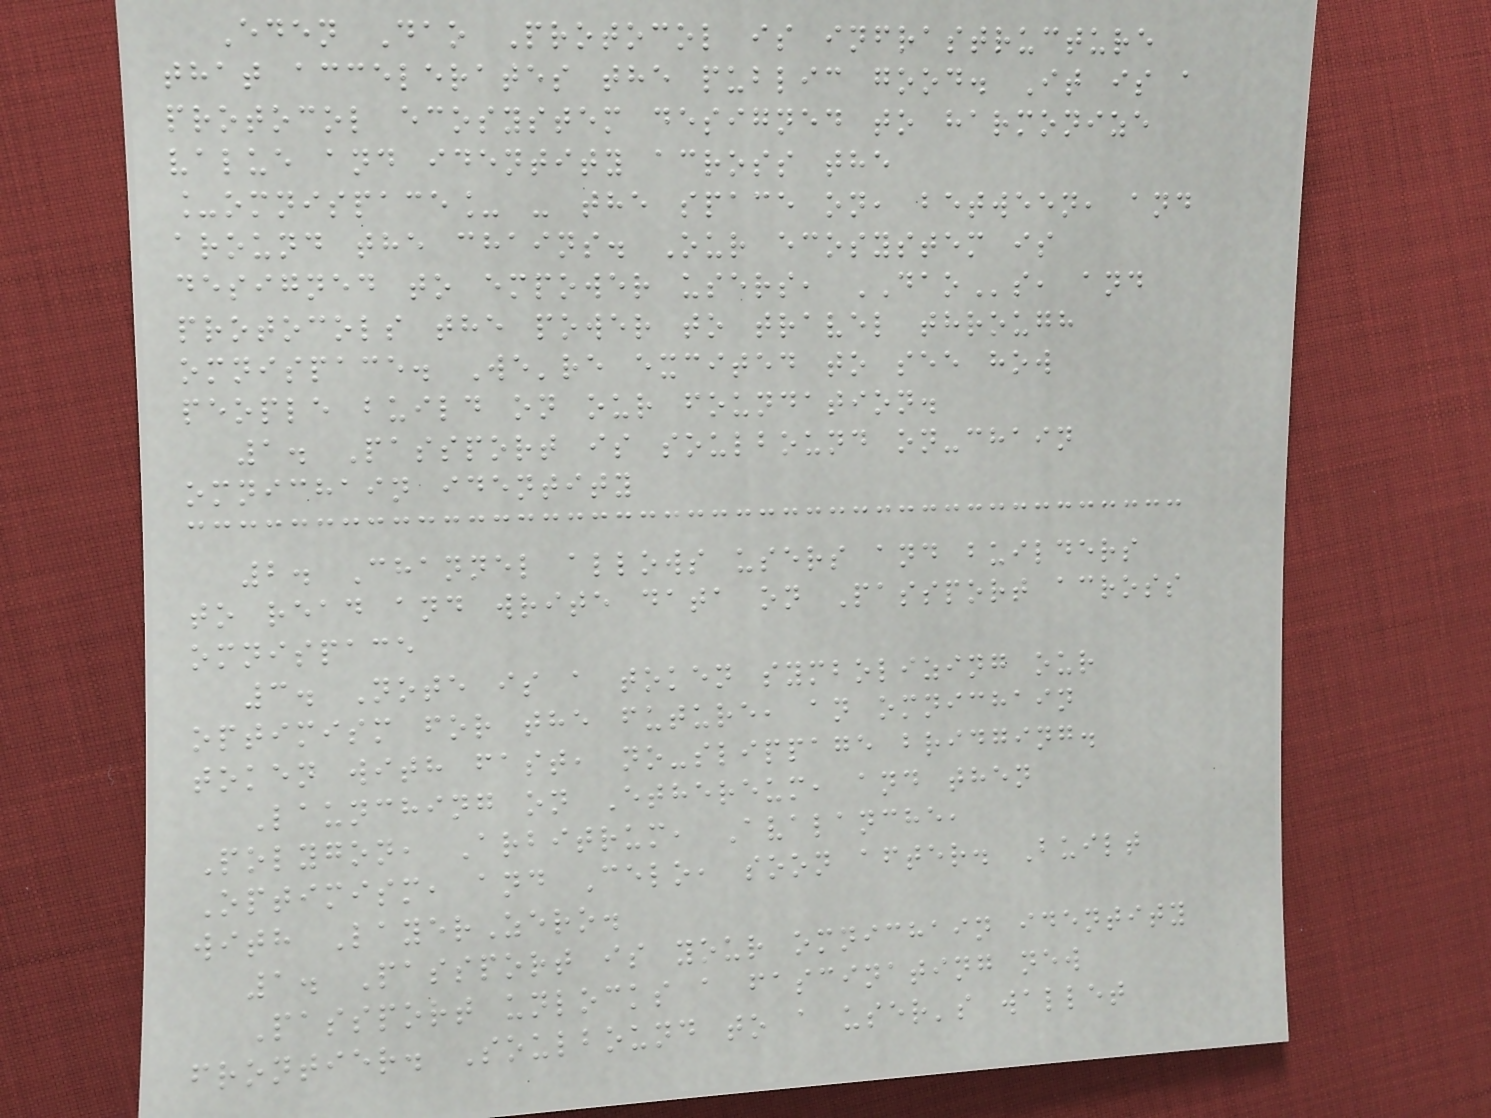Eden Dao Protocol is infrastructure
that accelerates the public good. It is a
protocol ecosystem designed to harmonize
value and identity across the
_omnispace_ - the space on, between, and
around the chains. Our ecosystem is
designed to empower users, DAOs, and
protocols the power to travel through
omnispace. We're excited to see how
people build on our foundation.
1. Passport is soulbound on-chain
omnichain identity
2. Channel allows users and builders
to read and write data on Passport across
omnispace
3. Note is a token symbolizing our
optimism for the future, an omnichain
token with fast, no-slippage bridging.
Launching on Ethereum, and then
Polygon, Arbitrum, Avalanche,
Optimism, and Celo, soon after. Built
with LayerZero.
1. Passport is your omnichain identity
Passport unlocks a fascinating new
frontier. Soulbound to a user's wallet
